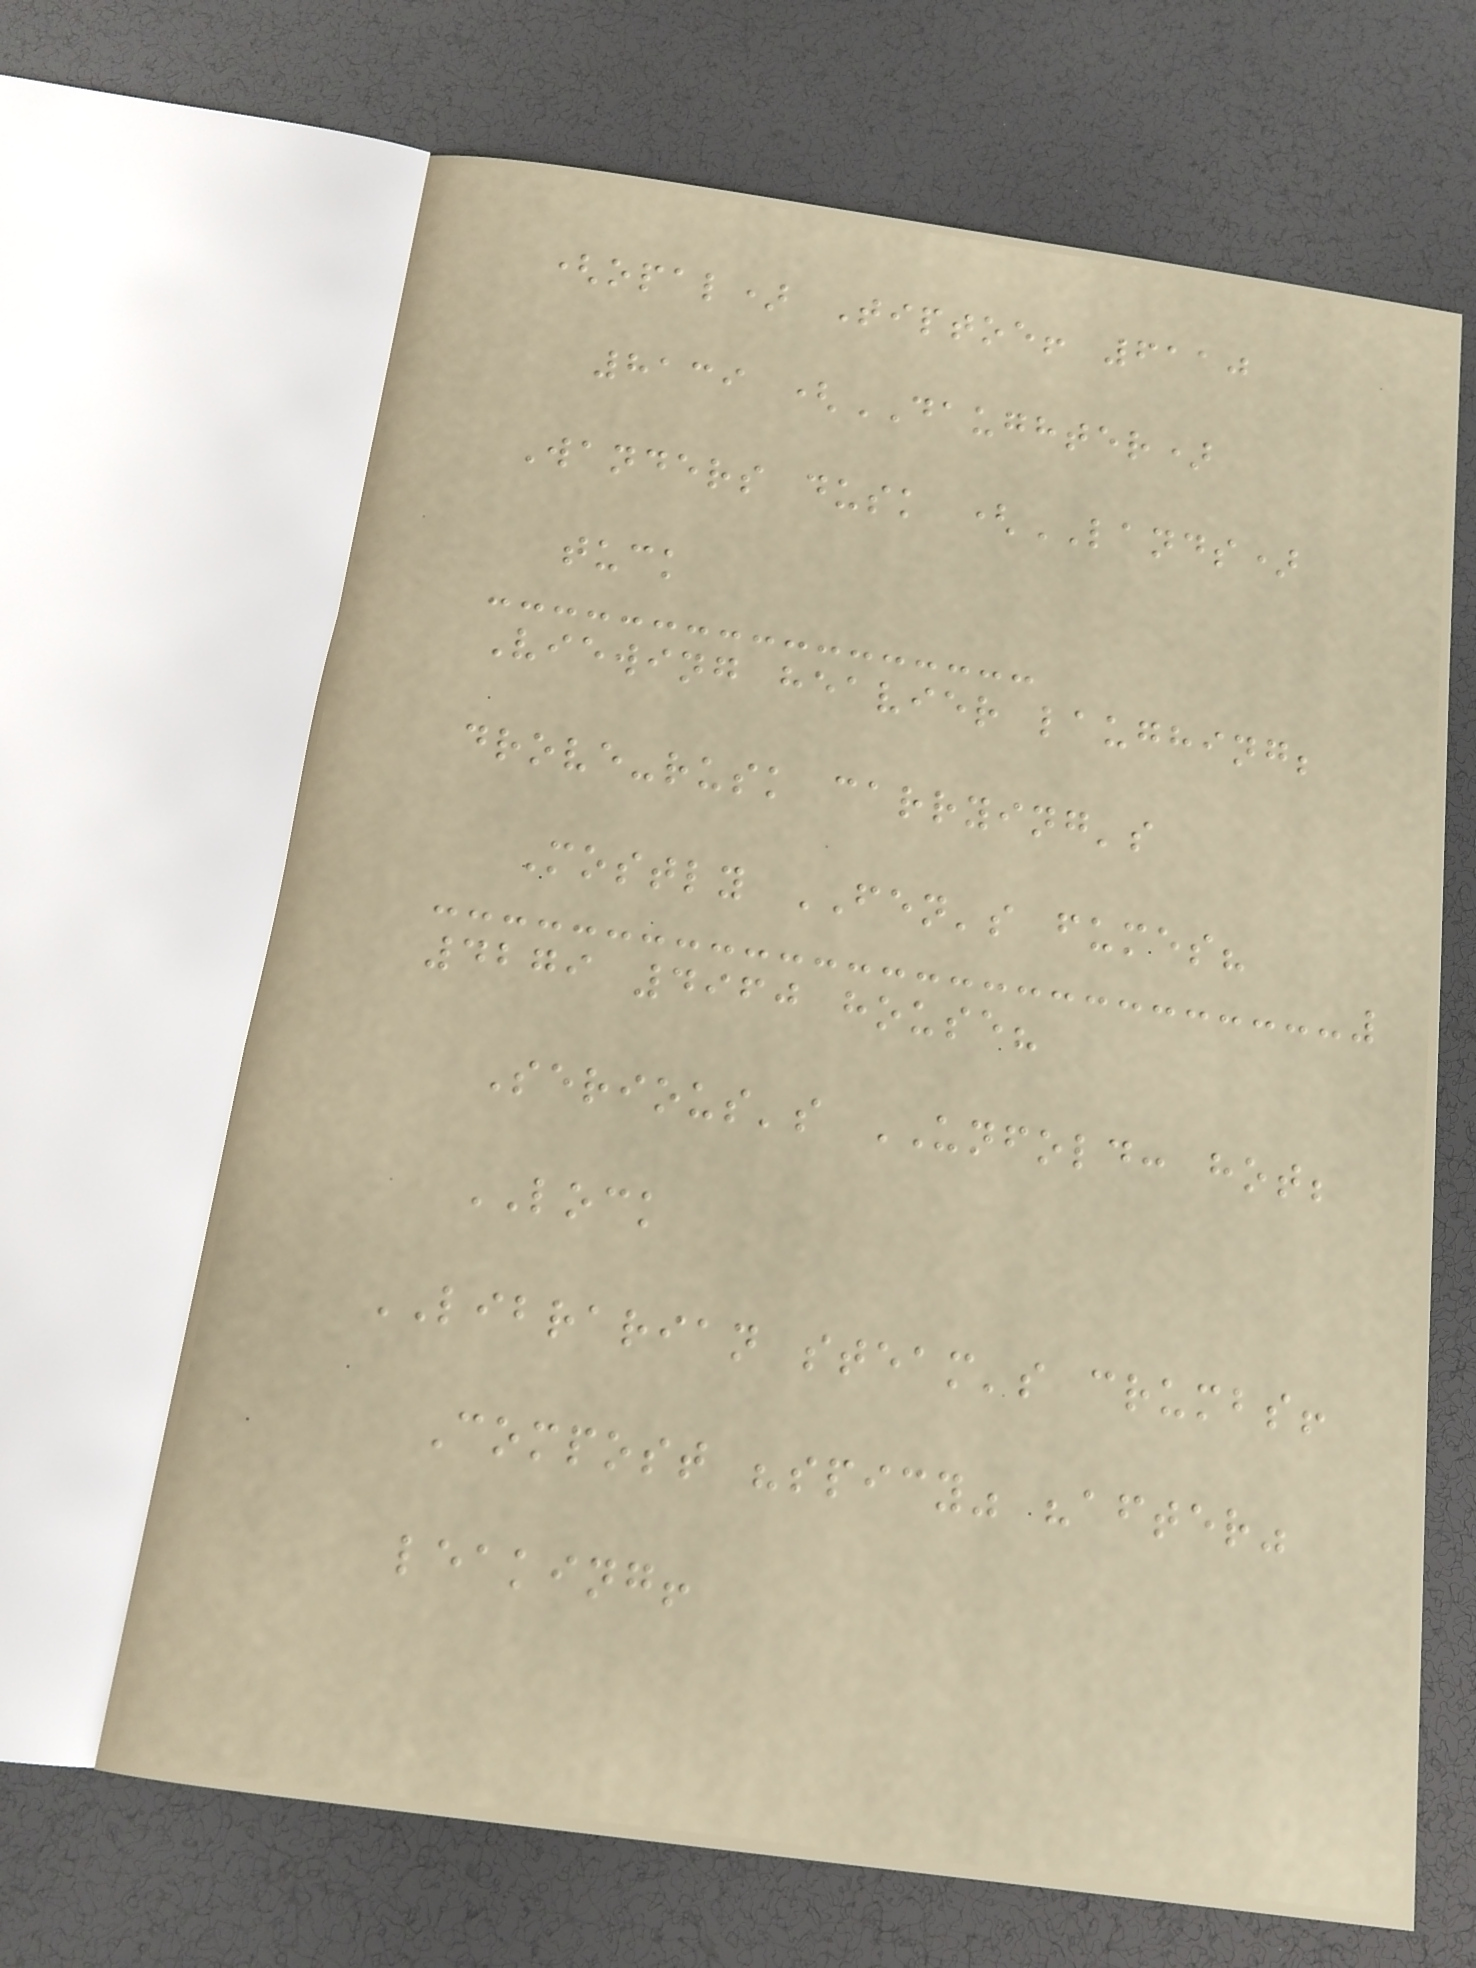(opal) Tiptoe! 6110
8139 (DAUGHTER)
Wanders dusk (LANDS)
tuck
Viewing heavier laughing;
drove-rusk carrying's
Mostly FEN's fumes?
4279 4960 house?
Serious's UNFOLD: hot;
LOCK
LIBRARIAN steam's crumbs!
Compost "spicy" "after"
leaking!
